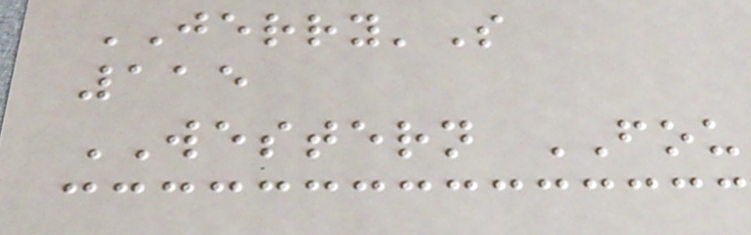JERRY'S
115
WESTERN FOU
